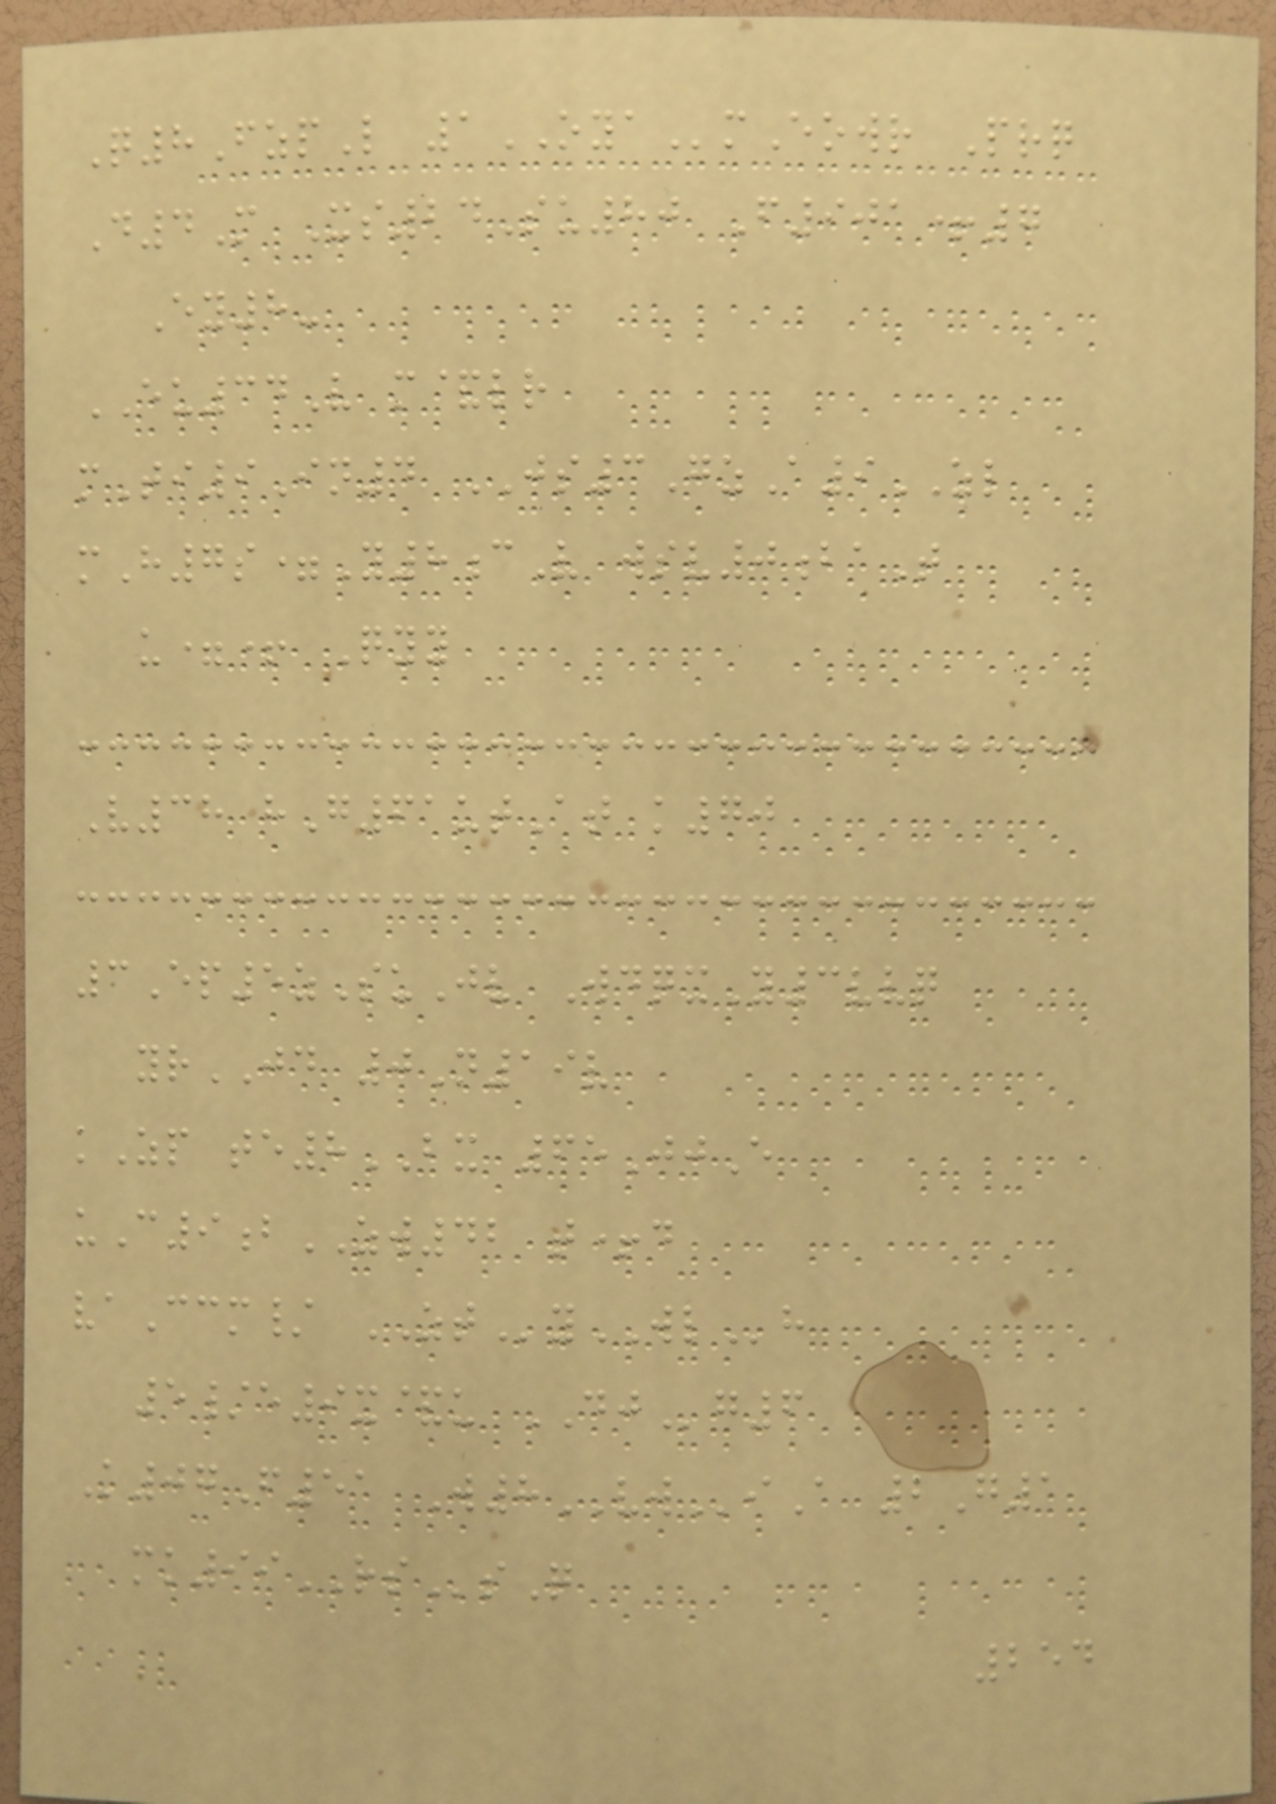Q8FzpL 1OYAmEowr Prq
D4M Xs24Su80 F901+7
Ey8-
EU34V m&lr
mTi9In4 JS3GzA9ZL
mH7s=Y8cV wsv0baT
u=+ Qyy
V38 hG61utAt k70
3Ep5zSuJv WdqxY3vvq
yrJD 0N19v
kZp te8BX 65JjE
uC9bZW42 t+d
vaCcm/ ZTyWLh
5/e9x&u DJg6
K07F51 W8VWiA 2G1
mk99RSsQ
254
